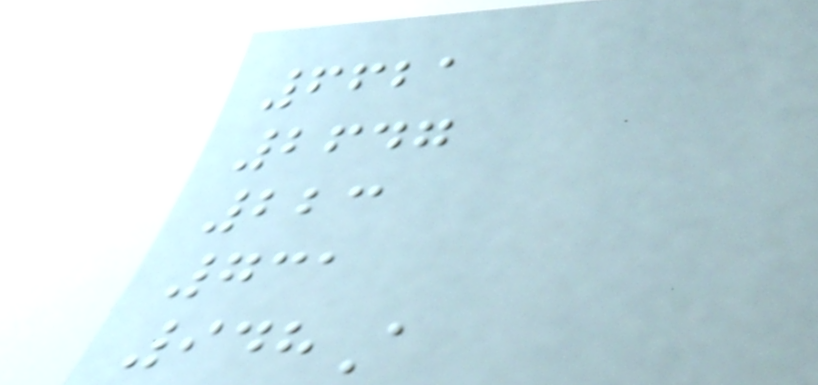6621
2647
223
731
948A
